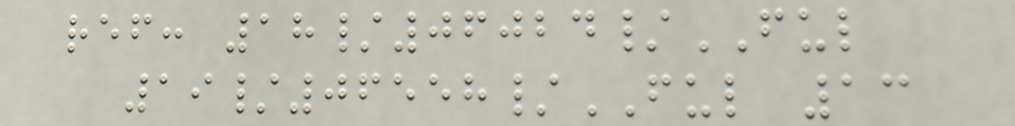ref: 18/06024/FUL
19/06558/FUL 13
